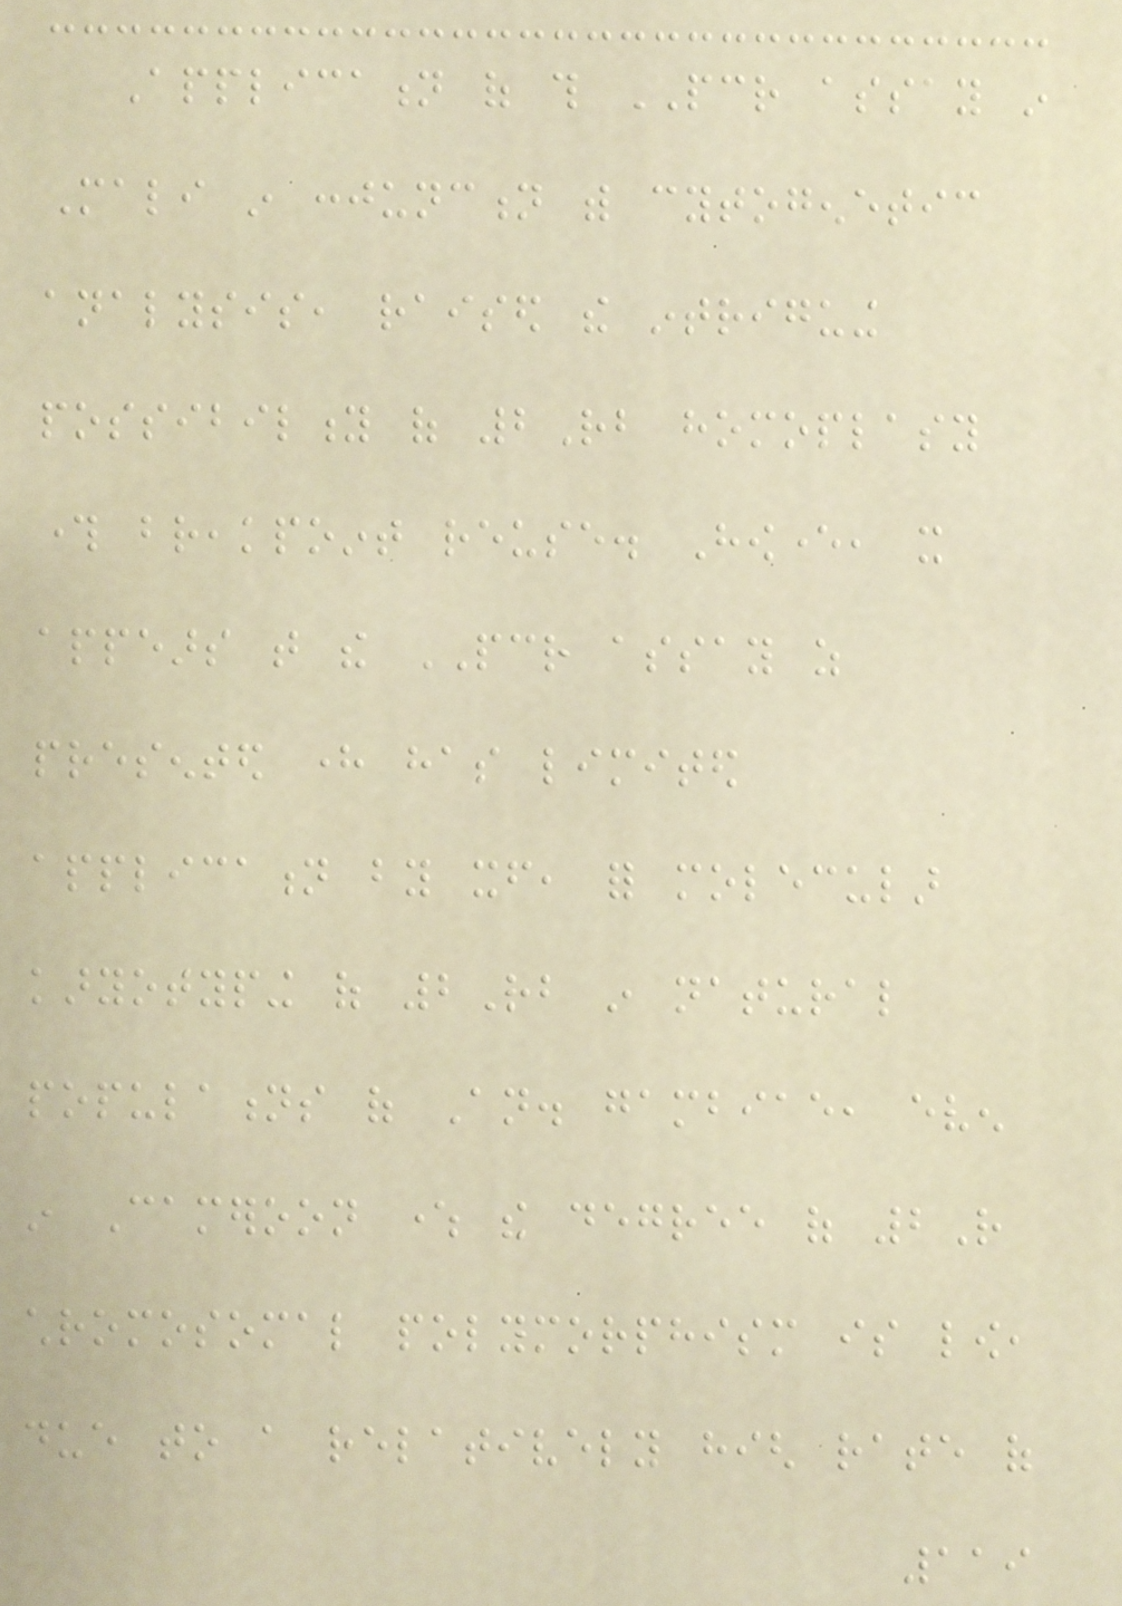Application of this PCR assay in
Mali in conjunction with cytogenetic
analysis, raised the intriguing
possibility of 2Rb homoplasy
through breakpoint reuse. However, it
appears that the PCR assay as
presented here has limited
application by itself, for molecular
karyotyping of 2Rb in natural
populations of An. gambiae, even
in Cameroon where the degree of 2R
chromosomal polymorphism is low,
due to a relatively high rate of
119
